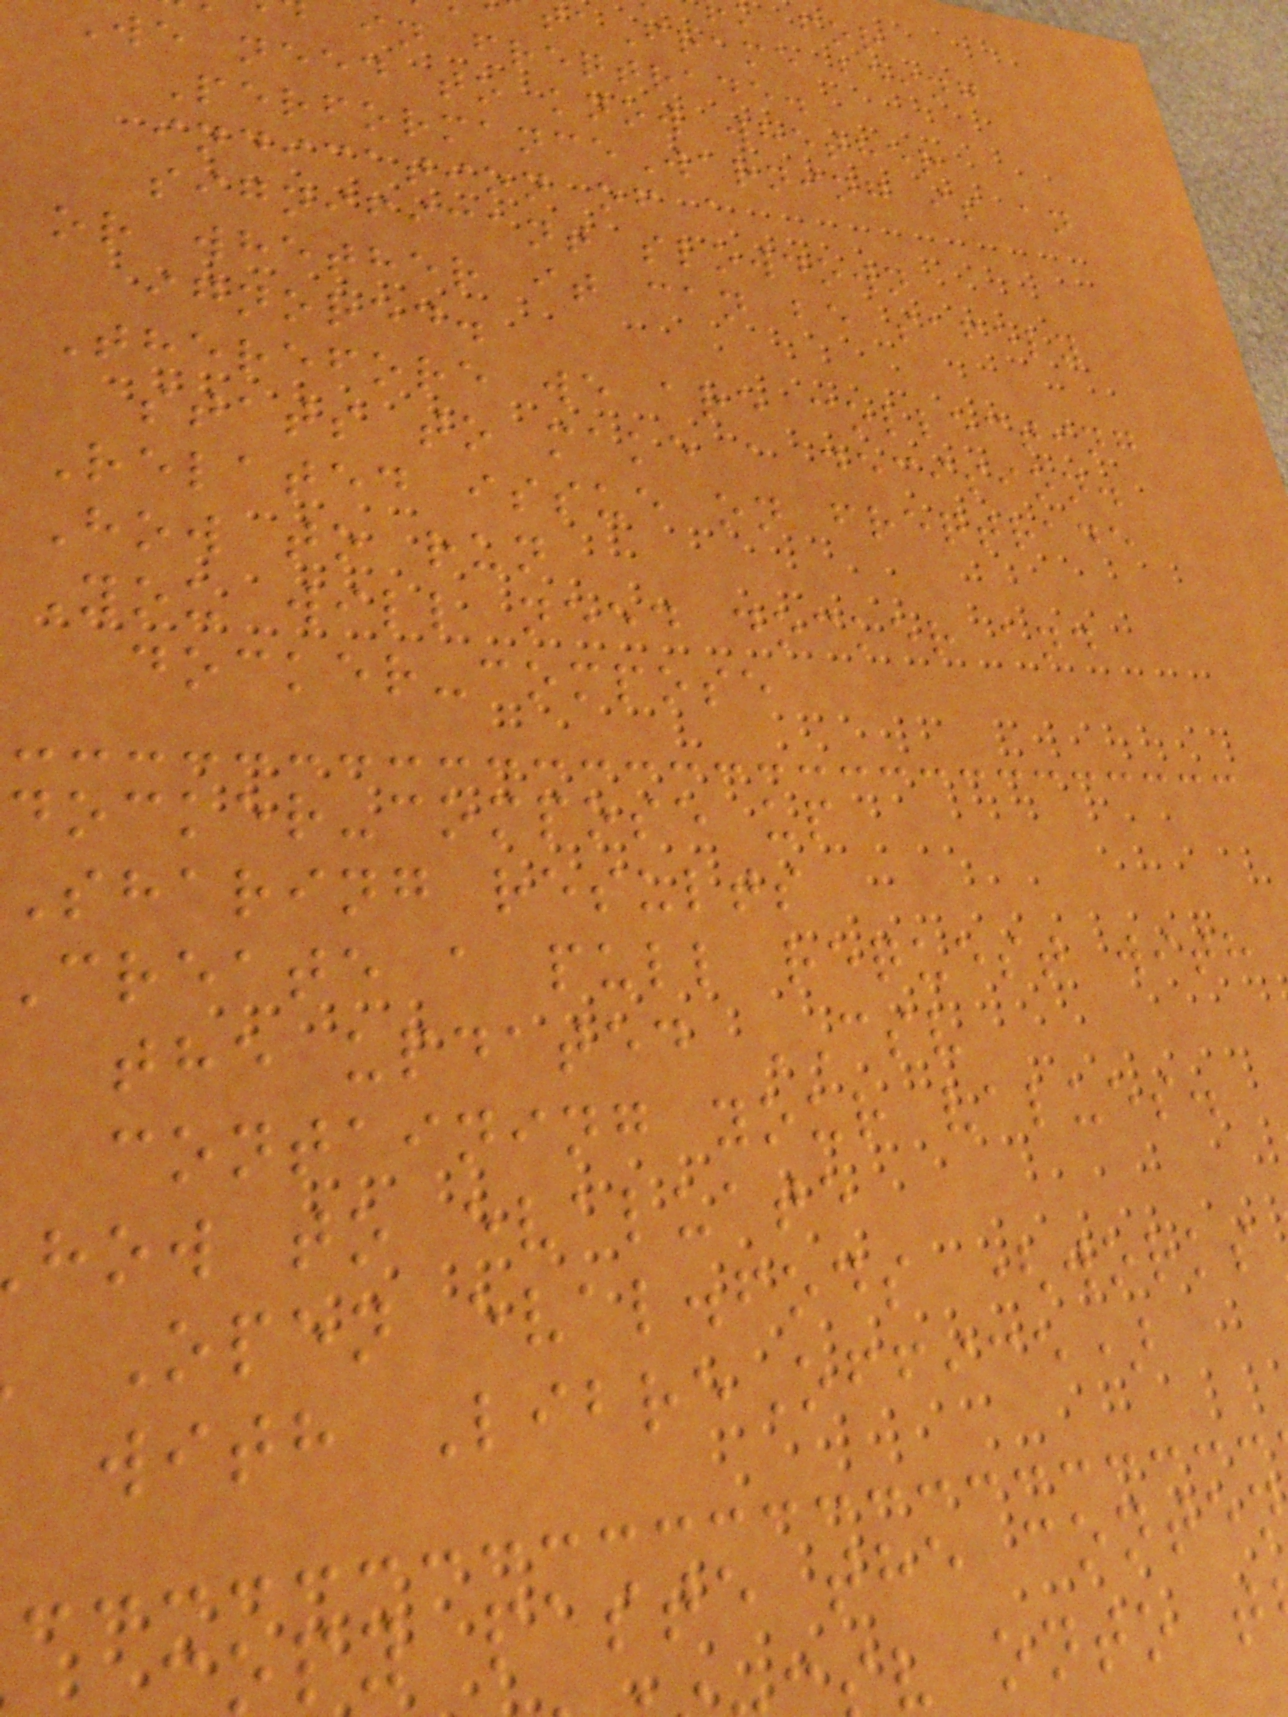taFrame being
in freqtrade.
We need to know whether
PerformanceWarning is an
indication of a
significant slowdown
or whether it can be safely
ignored.
Therefore we are collecting
stats to make a decision.
Related issue on freqtrade
How to run
You will need docker and
docker-compose
docker-compose up
Sharing results
create a pull request with
the updated CSV
containing your values.
how to evaluate
Open eval.fods (works
with LibreOffice)
opy paste the conten
v onto t
